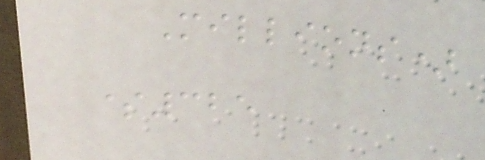Millions)
$325
